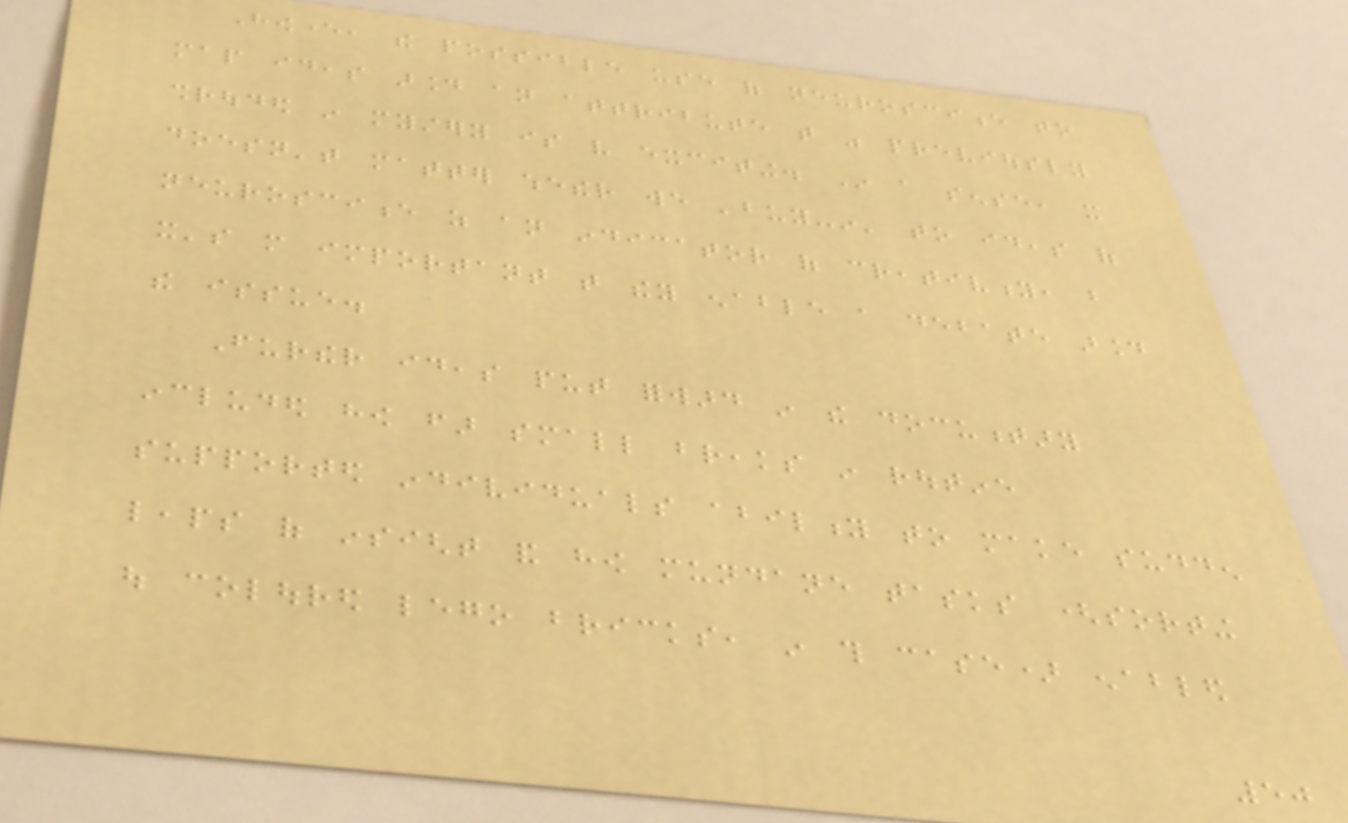However, the possible use of neuroscience to
map ideas around an attribute that was previously
shrouded in mystery is very exciting. In a sense, it
doesn't matter whether we 'buy-in' to ideas of
neuroscience as an indicator of creativity, but
it's more important that they enable a debate around
the issue.
Further ideas put forward in the documentary
included how far small breaks in routine
supported individuals ability to make sudden
leaps of insight and how mundane tasks (sorting
out coloured lego bricks, in this case) enabled
50
